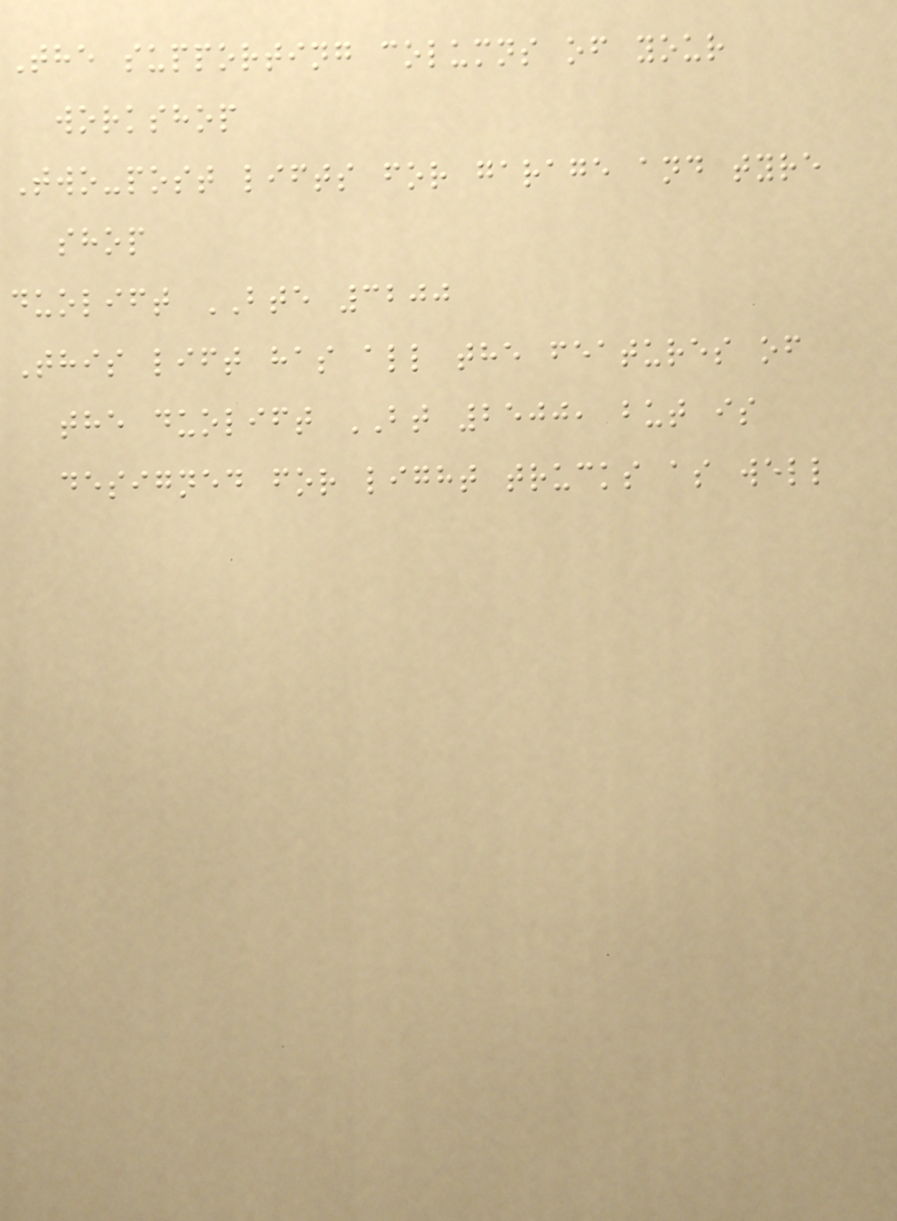The supporting columns of your
workshop
Two-post lifts for garage and tyre
shop
duolift BTE 3200
This lift has all the features of
the duolift BT 2500, but is
designed for light trucks as well
